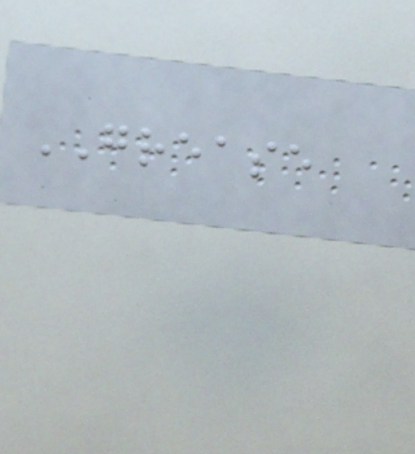GREASE
